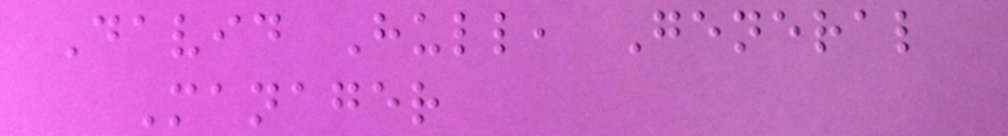David Hull, General
Manager
